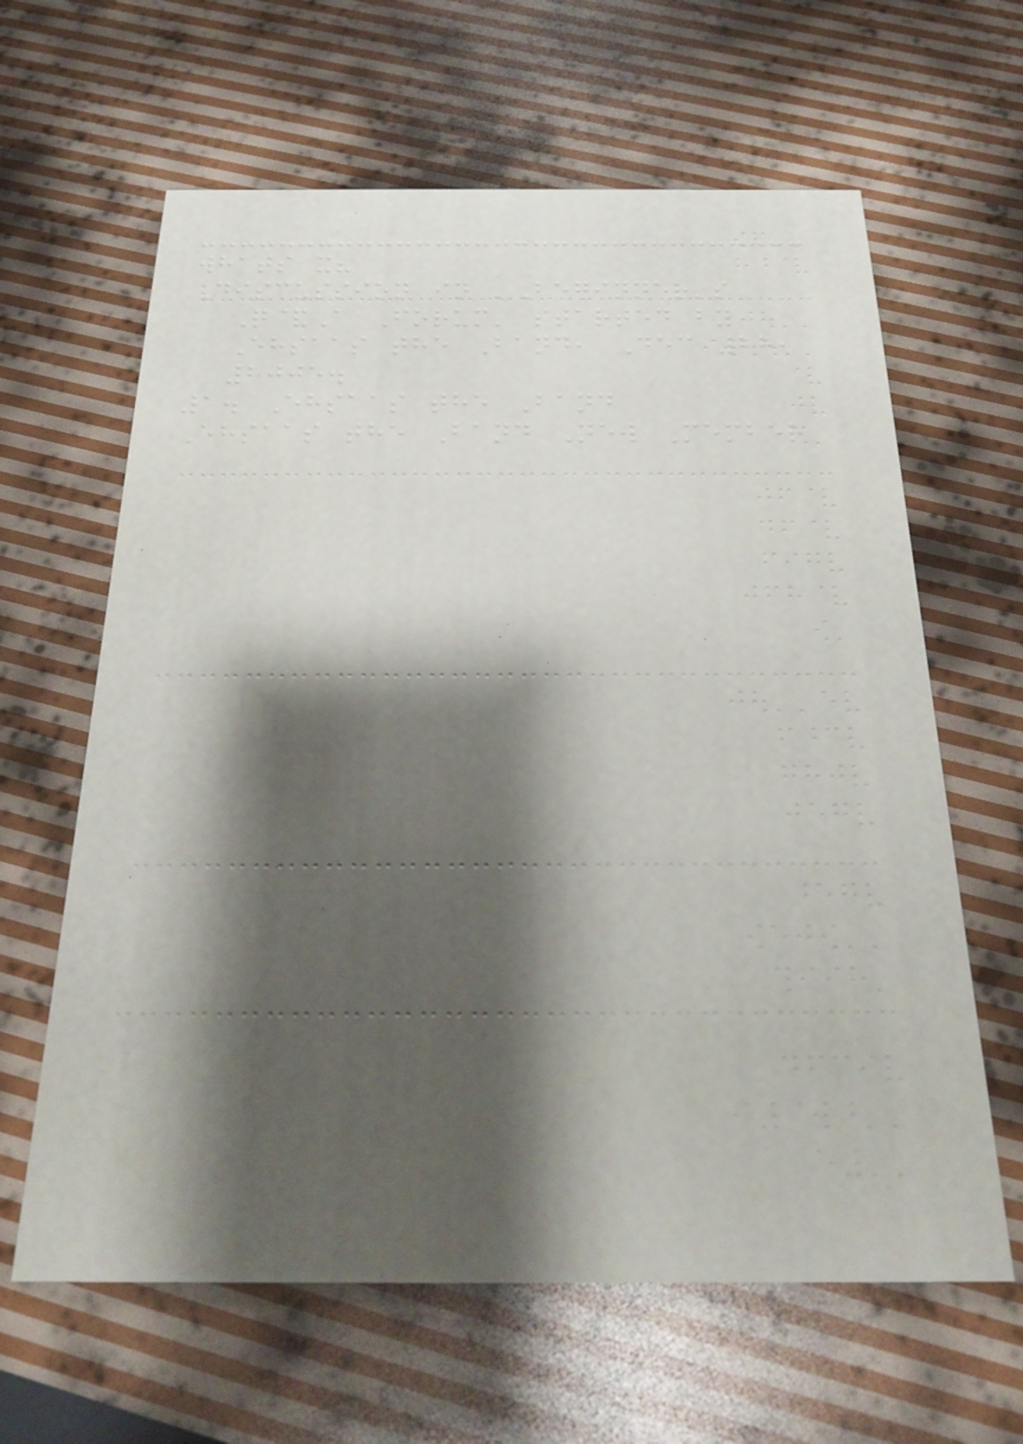whats x?
Discussion in 'Beginner's
Q&A Forum' started by
Ehsaas the Band, Dec 28,
2005.
1. Ehsaas the Band
Ehsaas the Band New Member
